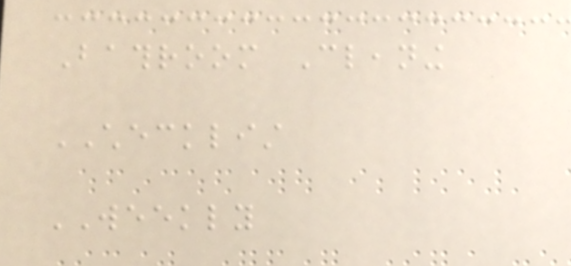Bathroom Cleaning
CHECKLIST
WEEKLY
